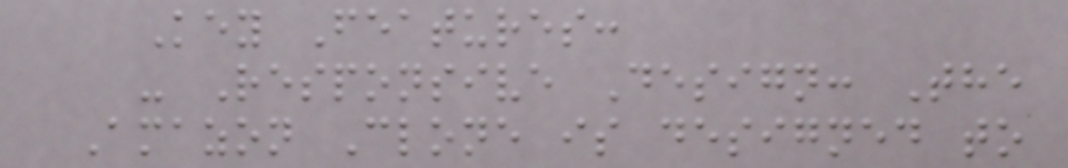Key Features:
- Responsive Design: The
Amazon Clone is designed to
